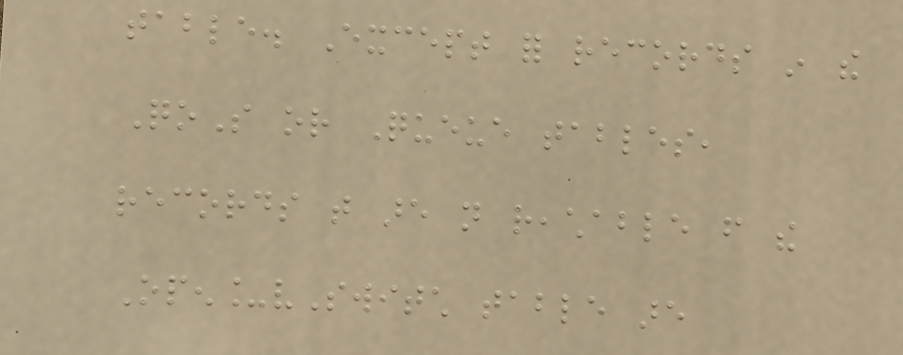table. Except for records in the
QoS or Queue tables,
records that are not reachable from the
Open_vSwitch table are
